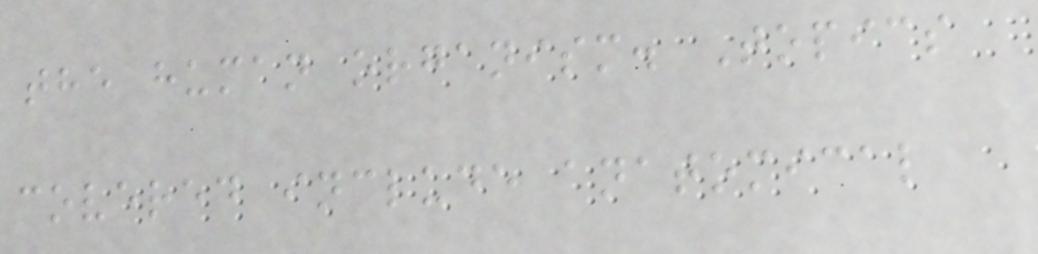the human organism. Topics
covered include anatomical
